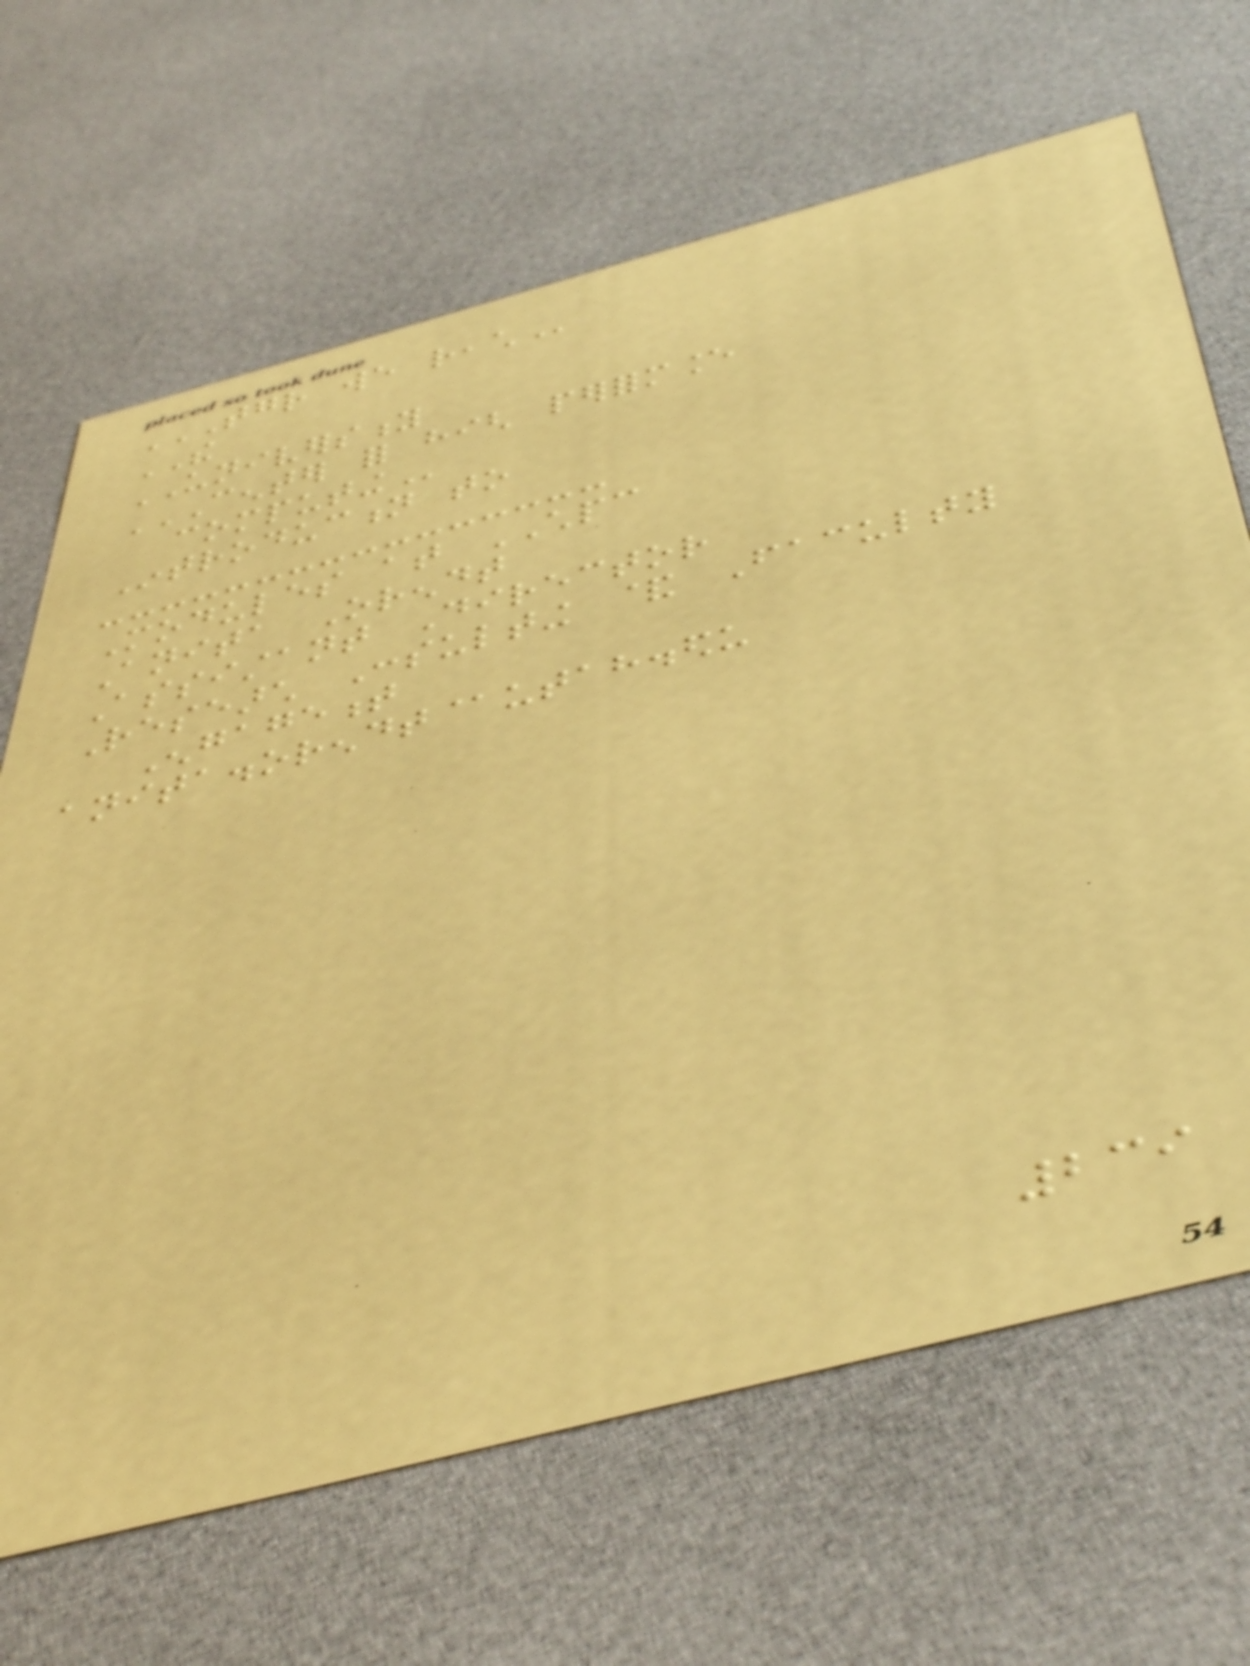TOGETHER WE REACH
THE
UNIVERSITY
CENTER FOR HIGH PERFORMANCE
COMPUTING
Introduction to
Modules at CHPC
Anita Orendt
Assistant Director
Research Consulting & Faculty
Engagement
anita.orendt@utah.edu
239
